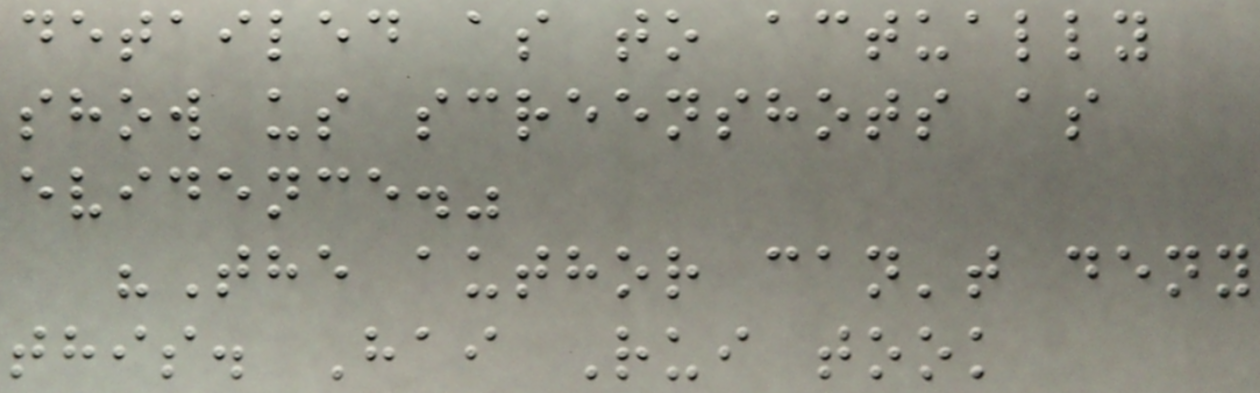detailed as to actually
show us screenshots as
evidence."
"The author can't deny
this. Hai Rui took
